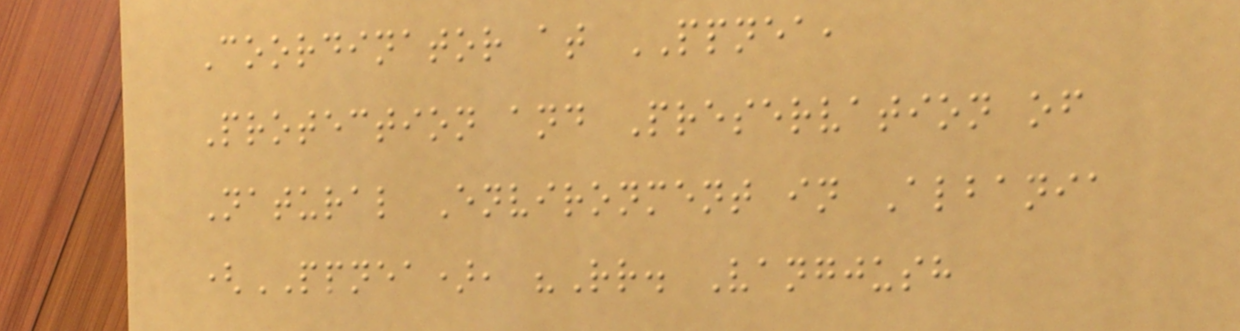Coordinator at PPNEA,
Protection and Preservation of
Natural Environment in Albania
(PPNEA), "Rr. Vangjush
